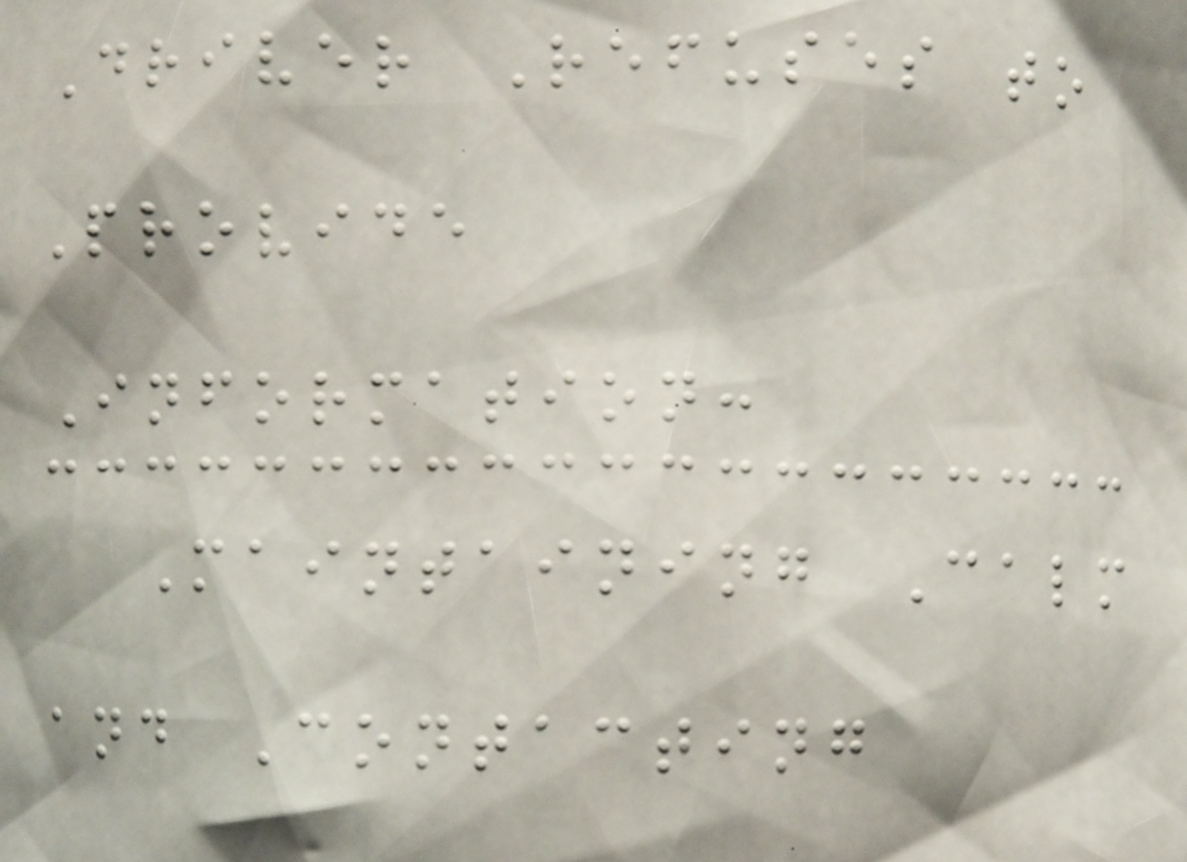Driver Refuses to
Provide
Information:
Maintaining Calm
and Contacting
